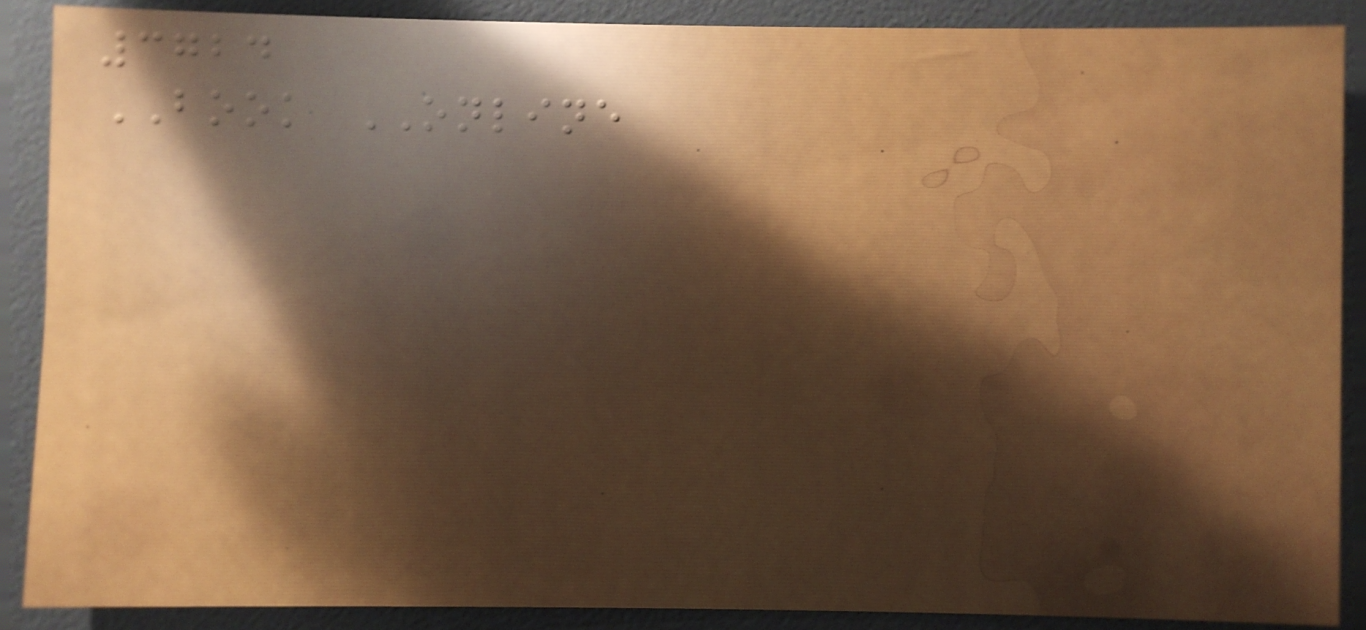3724
BOOK ONLINE
